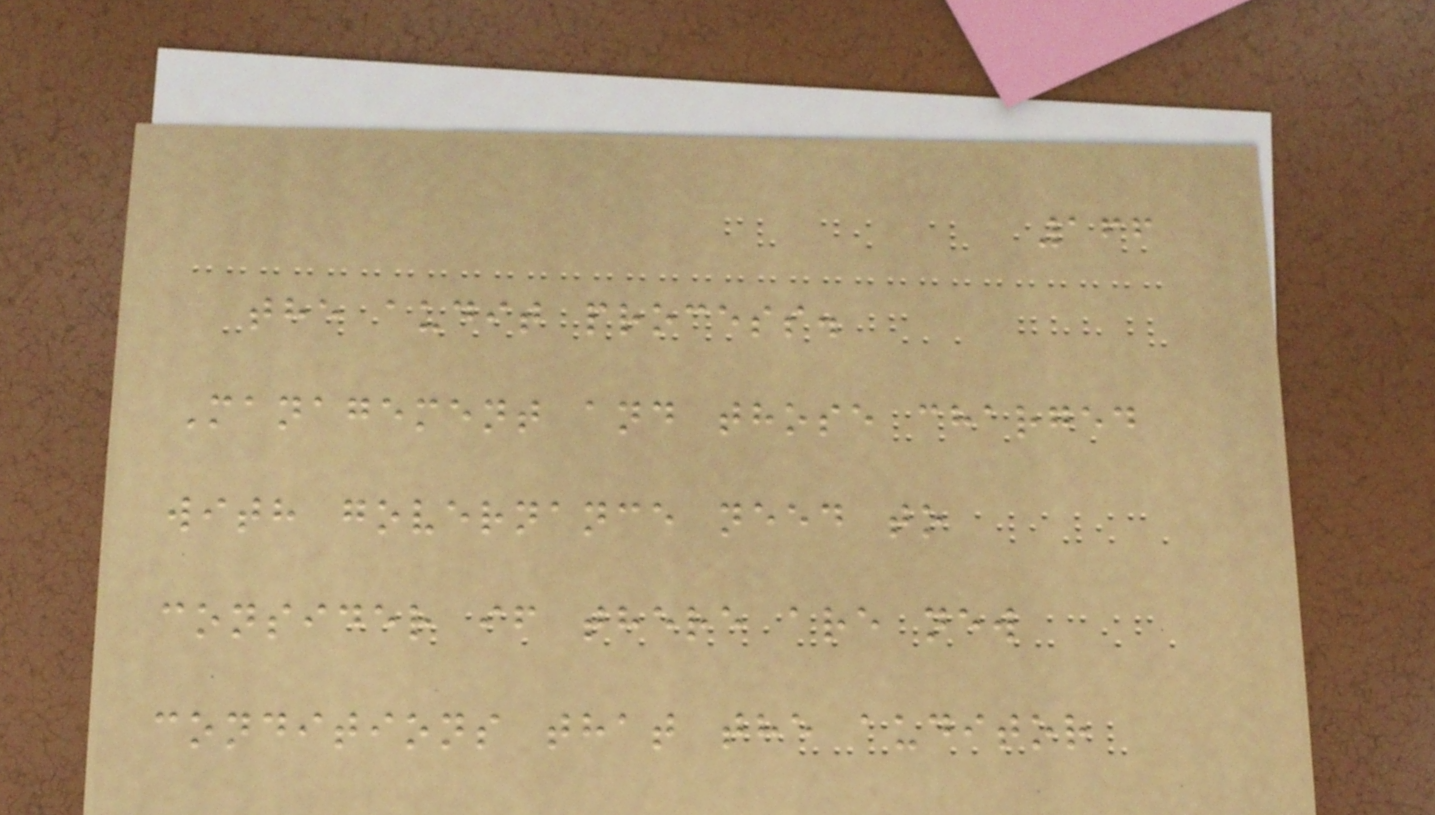166
the audit process.
Management and those charged
with governance need to
consider if there are new
conditions that the auditor
